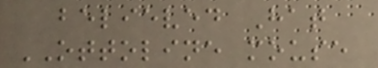believed Hat
OTTOLINE mouse
